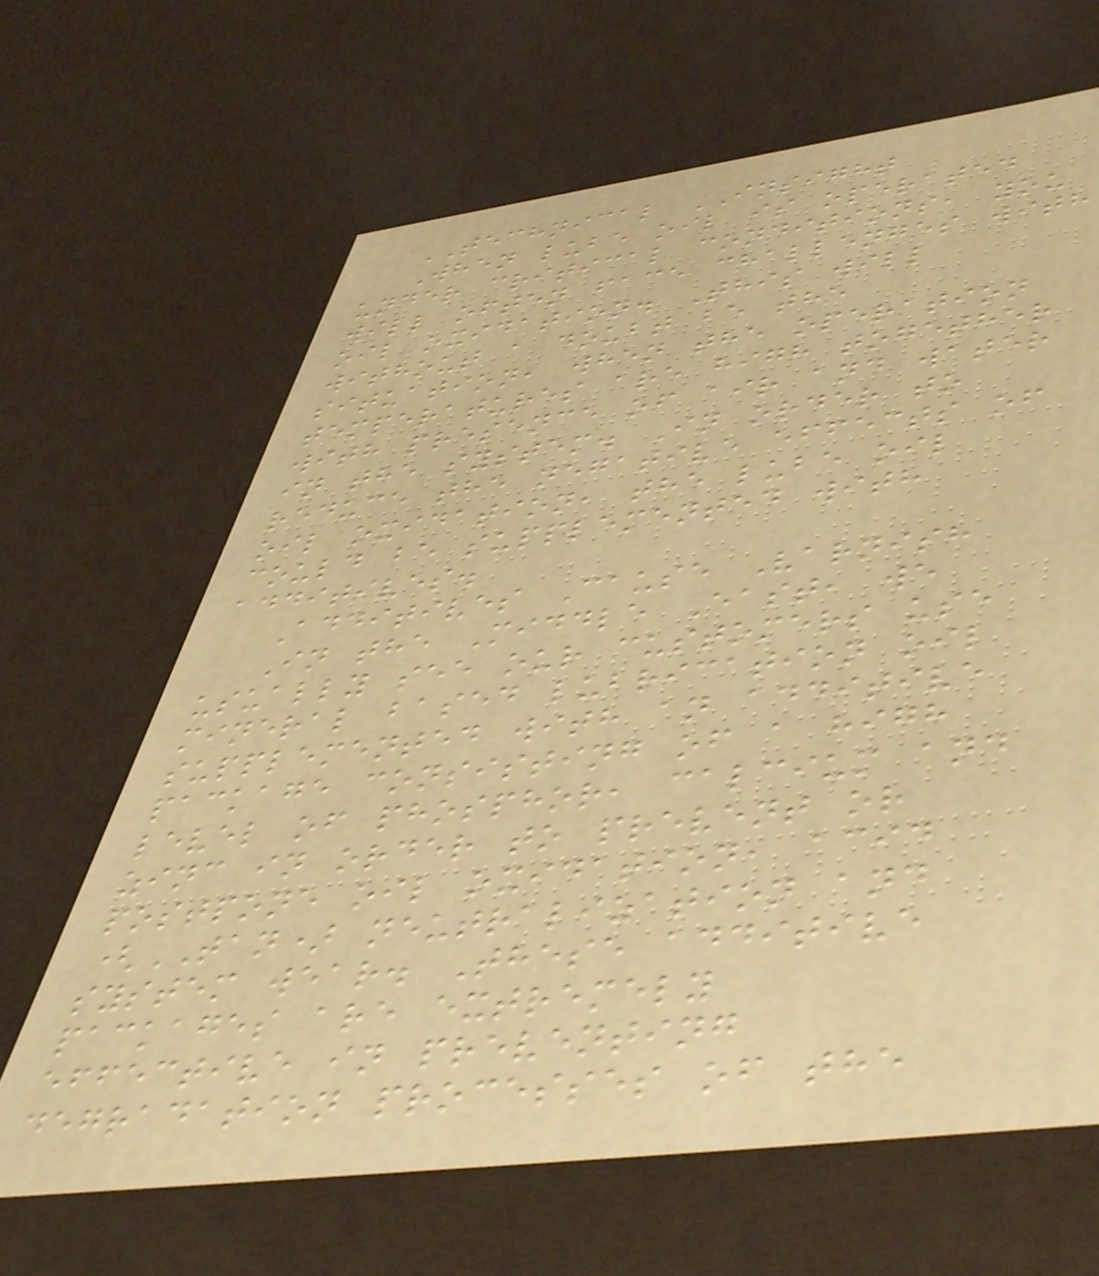TECHNICAL INSIGHT
When lube oil is operated
under critical conditions, you
will often face challenges with
oil oxidation. This will
without a doubt be the
situation, when the operation
temperatures are high together
with presence of air and water
in the system. In order to
reduce the negative effects of
oil oxidation, the lube oil
could be supplemented with
additives.
Additives Cause Varnish
In the Middle East, we
usually see our customers use
mineral based lubrication oil
supplemented with an additive
package consisting of a high
level of phosphor, calcium and
zinc in order to prevent or
postpone oil oxidation, acid
(TAN) neutralization and
system wear. These additive
packages are extremely
effective in preventing
degradation processes of the
